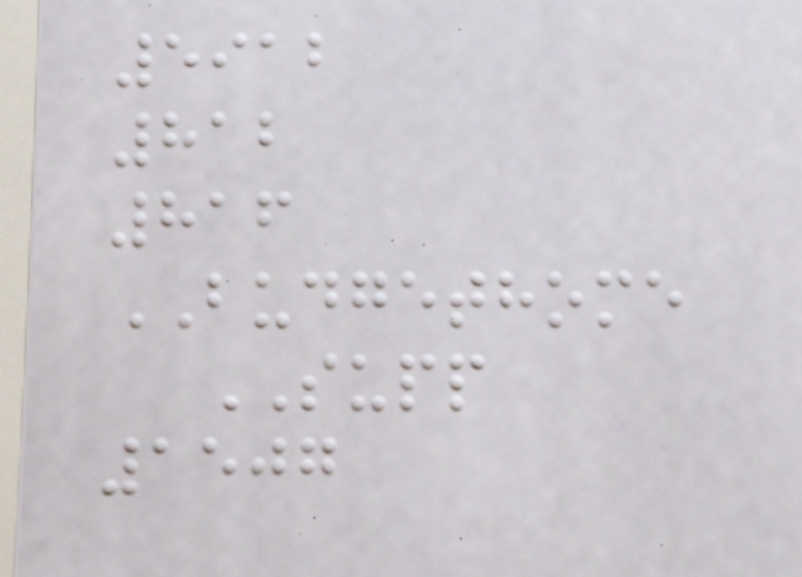5912
812
816
BUDGETHOME
SUPP
1507
